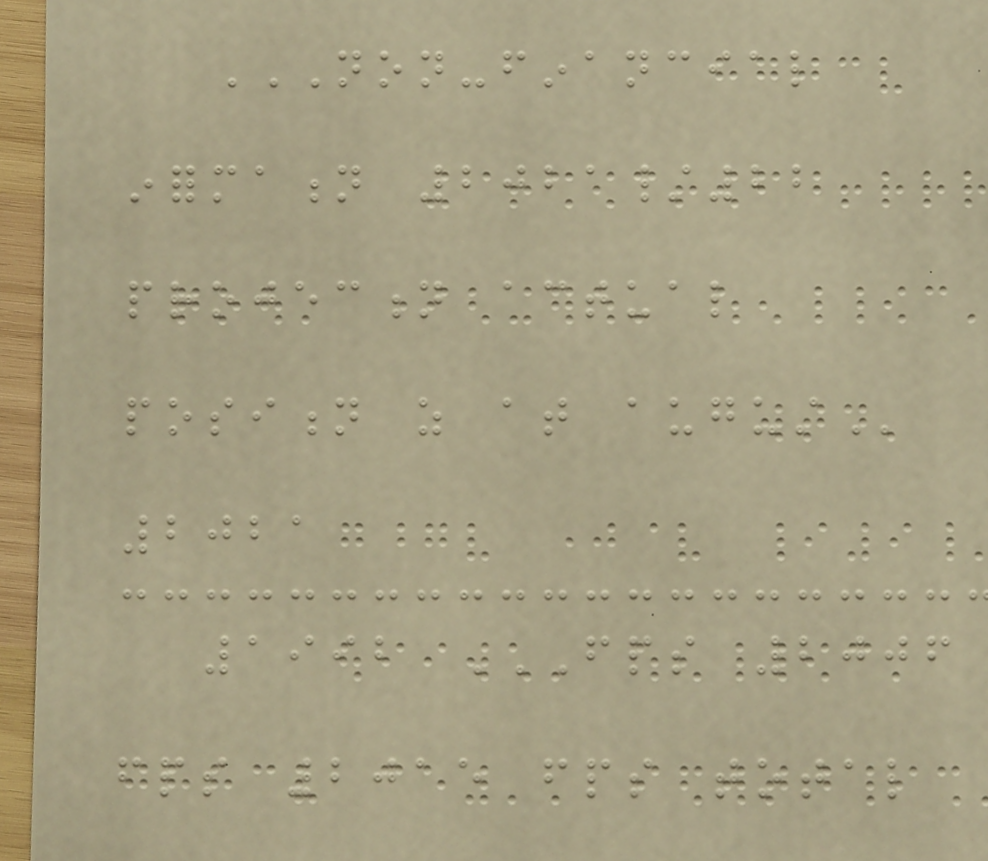NON-FINANCIAL
INFORMATION 2021/22
PROJECTION ACTUAL
POSITION AS AT AUGUST
2021
1992 FPS 2006
FPS 2015 FPS TOTAL
